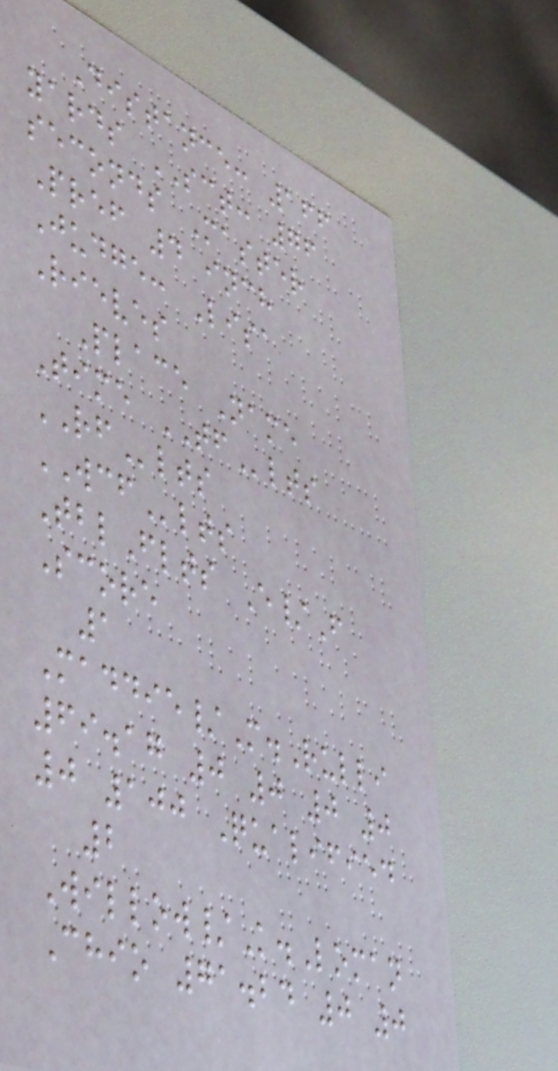Distance: 166
yards SCT: 76
seconds Master
Pref 4 inch
Judge: Lisa
Rieves
Place Name
Time TFlts
RFlts
WCFlts
TblFlts E/F
Score
1
Maddie/M.Rulli
69.17 0 0 0 0
0 100 Qualified
2
Willow/K.Loman
Chio 71.24 0 0
